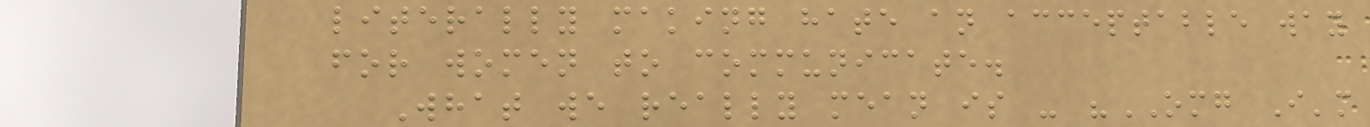literally making hate an acceptable way
for women to communicate.
What we really mean is - "OMG I'm
